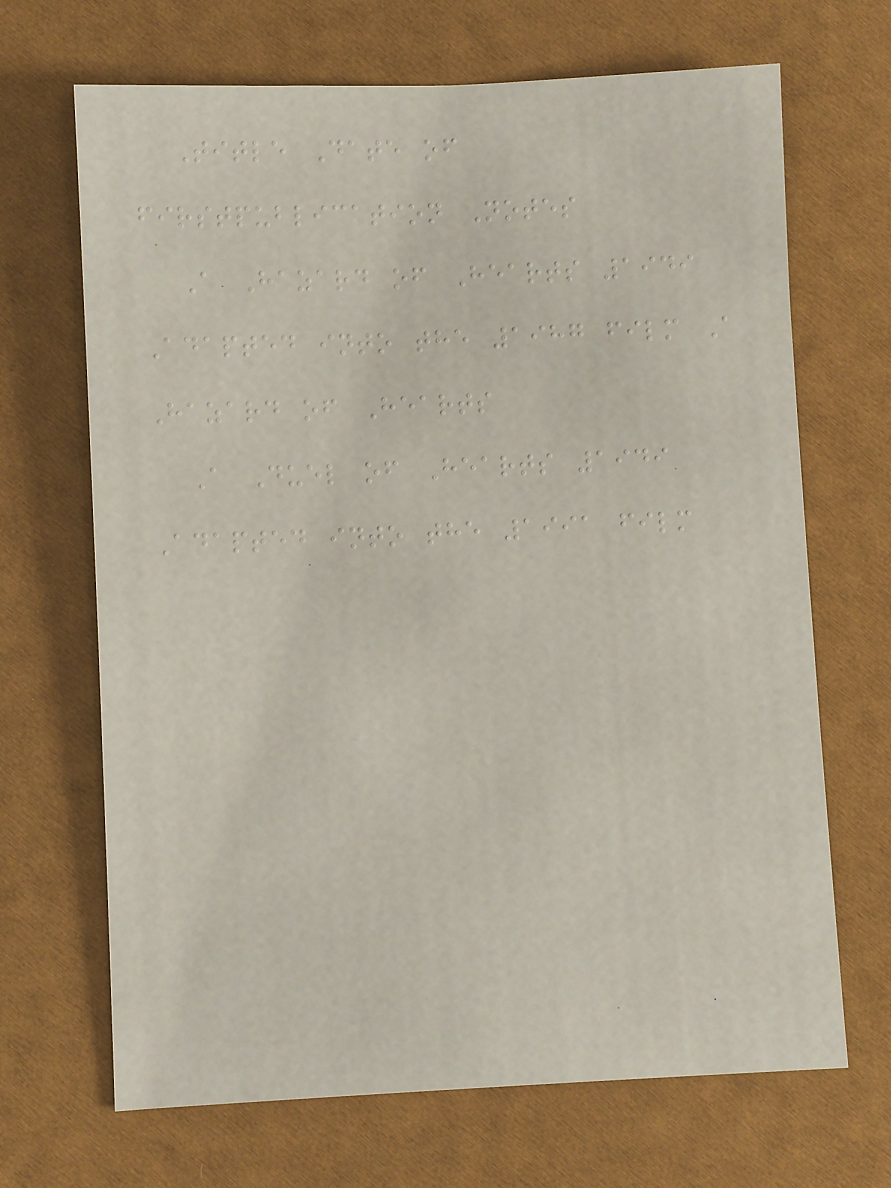Title Date of
firstpublication Notes
A Hazard of Hearts 1949
Adapted into the 1987 film A
Hazard of Hearts
A Duel of Hearts 1949
Adapted into the 1991 film
